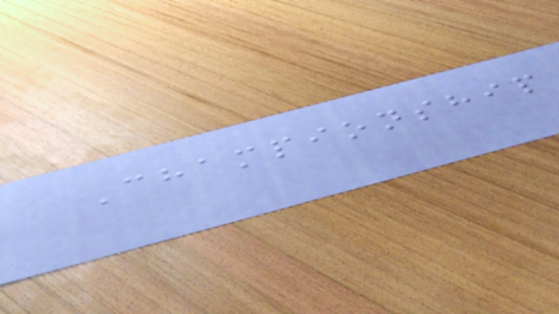Championship
